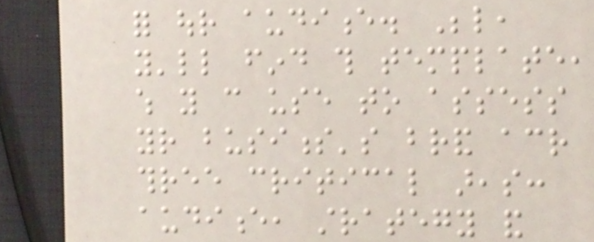for our audience. Below,
you'll find this template,
which you can use to assess
your business's brand across
three critical areas:
audience, strategy and
